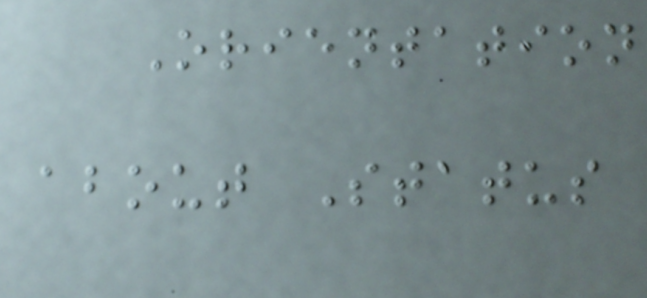Orientation
about Status
